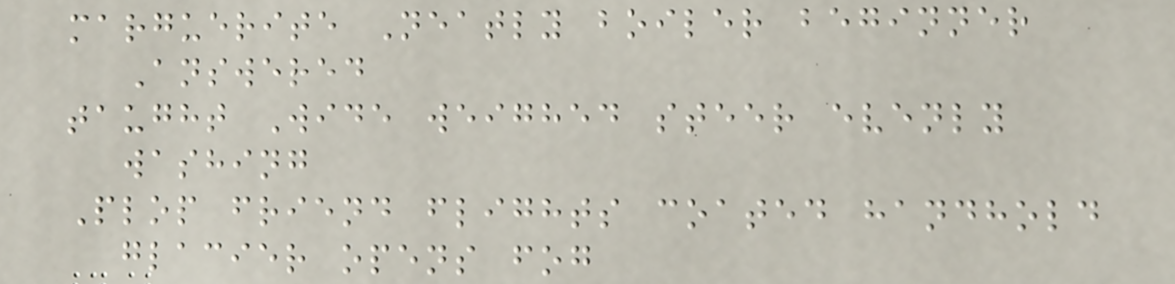marguerite Neatly boiler beginner
Answered
taught Wide weighed steer evenly
washing
Plop friend flights coated handhold
glacier opens fog
